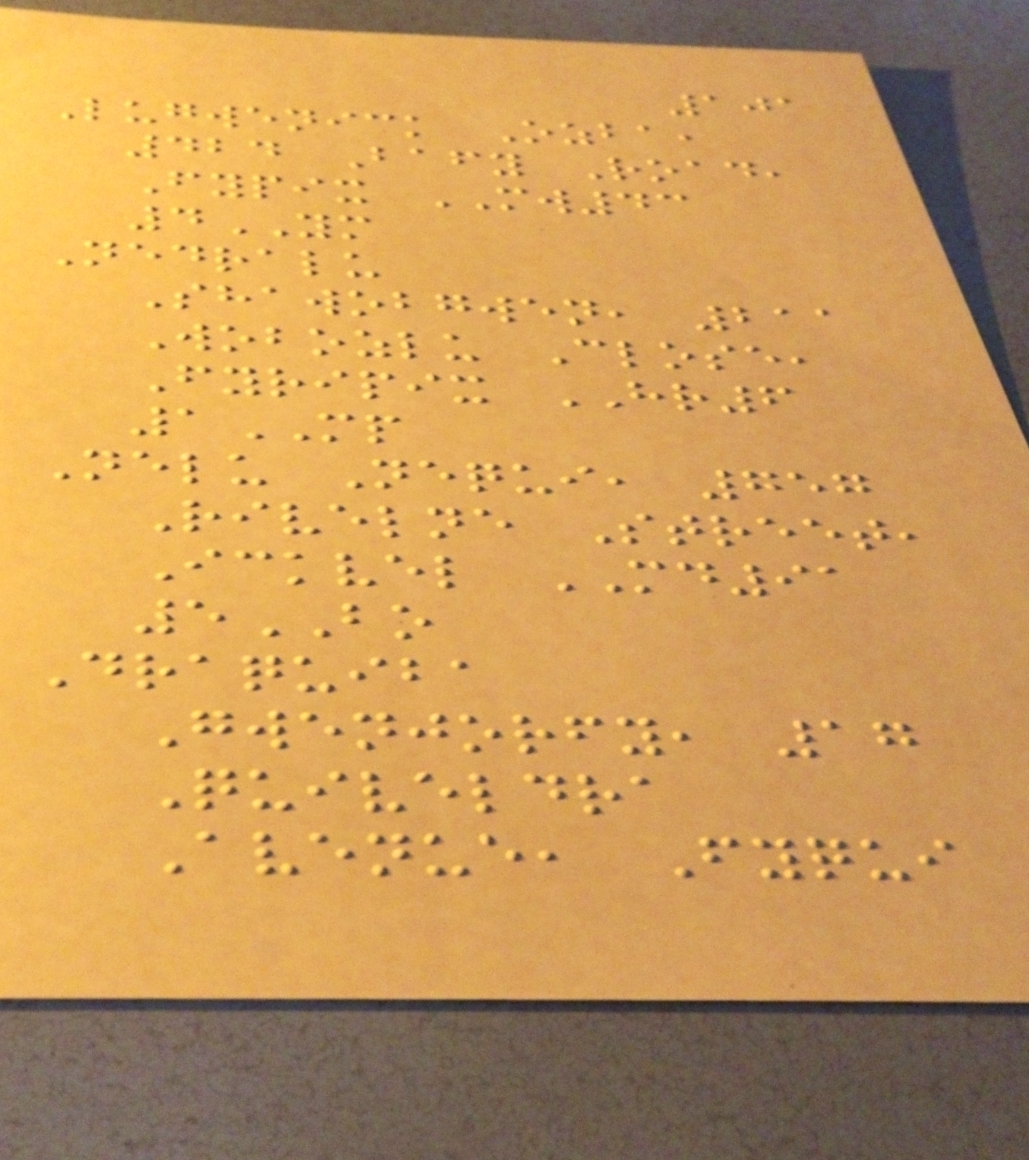101
Lugwenick Ozba,
424 Bafy Road,
Fypix MW43
4YM
Nedralu
Shawobgwen, 211
Wobozlu Close,
Fyripix HR6
1MP
Nelu Nequi, 757
Rivelne Street,
Ickvel MD91
5BO
Draquiba
Gwenjorfy, 17
Quiveldra
Avenue, Fyqui
